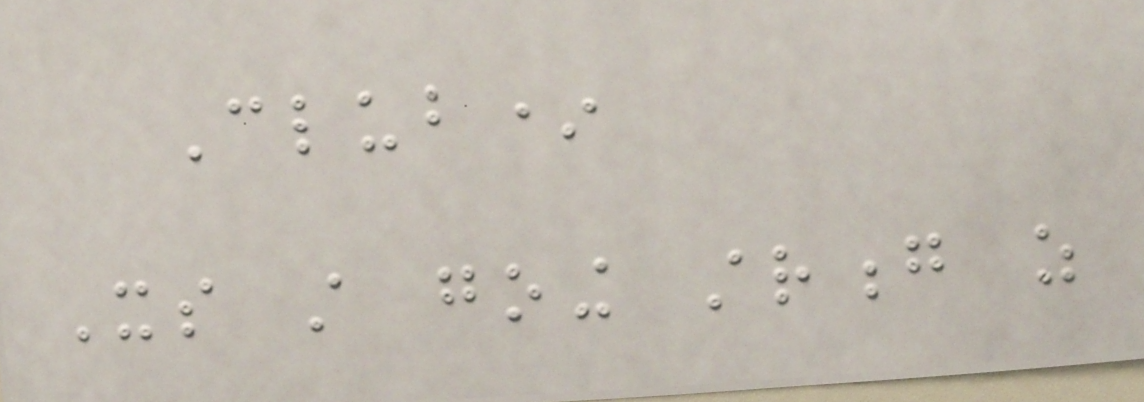Club*
Its still going strong as
